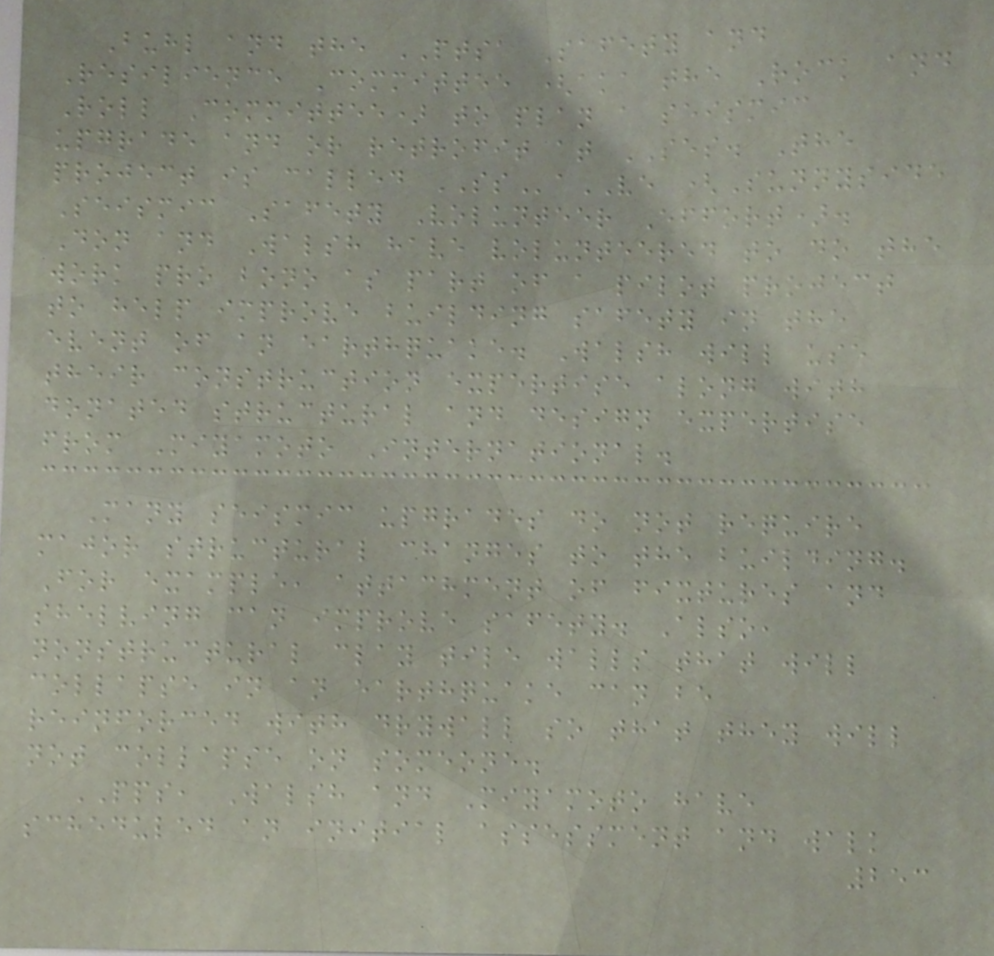Buhl and the PTSA Safety and
Resilience Committee (aka the Rock and
Roll Committee) to plan a seismic
upgrade and or retrofit at SES. The
project is called SSaVE (Sunnyside
Seismic Safety Volunteer Effort).
Don and Walsh have volunteered to do the
work pro bono as part of a pilot project
to help improve building safety in the
event of an earthquake. Walsh will use
their construction expertise along with
donated structural and design expertise
from Miyamoto International.
Many seismic upgrades do not require
major structural changes to the building.
For example, attachment of fixtures and
shelving can improve safety. Also,
nonstructural clay tile walls that will
collapse in an earthquake can be
reinforced with drywall so that they will
not collapse on someone.
PPS, Walsh and Miyamoto have
scheduled an initial assessment and walk
253
